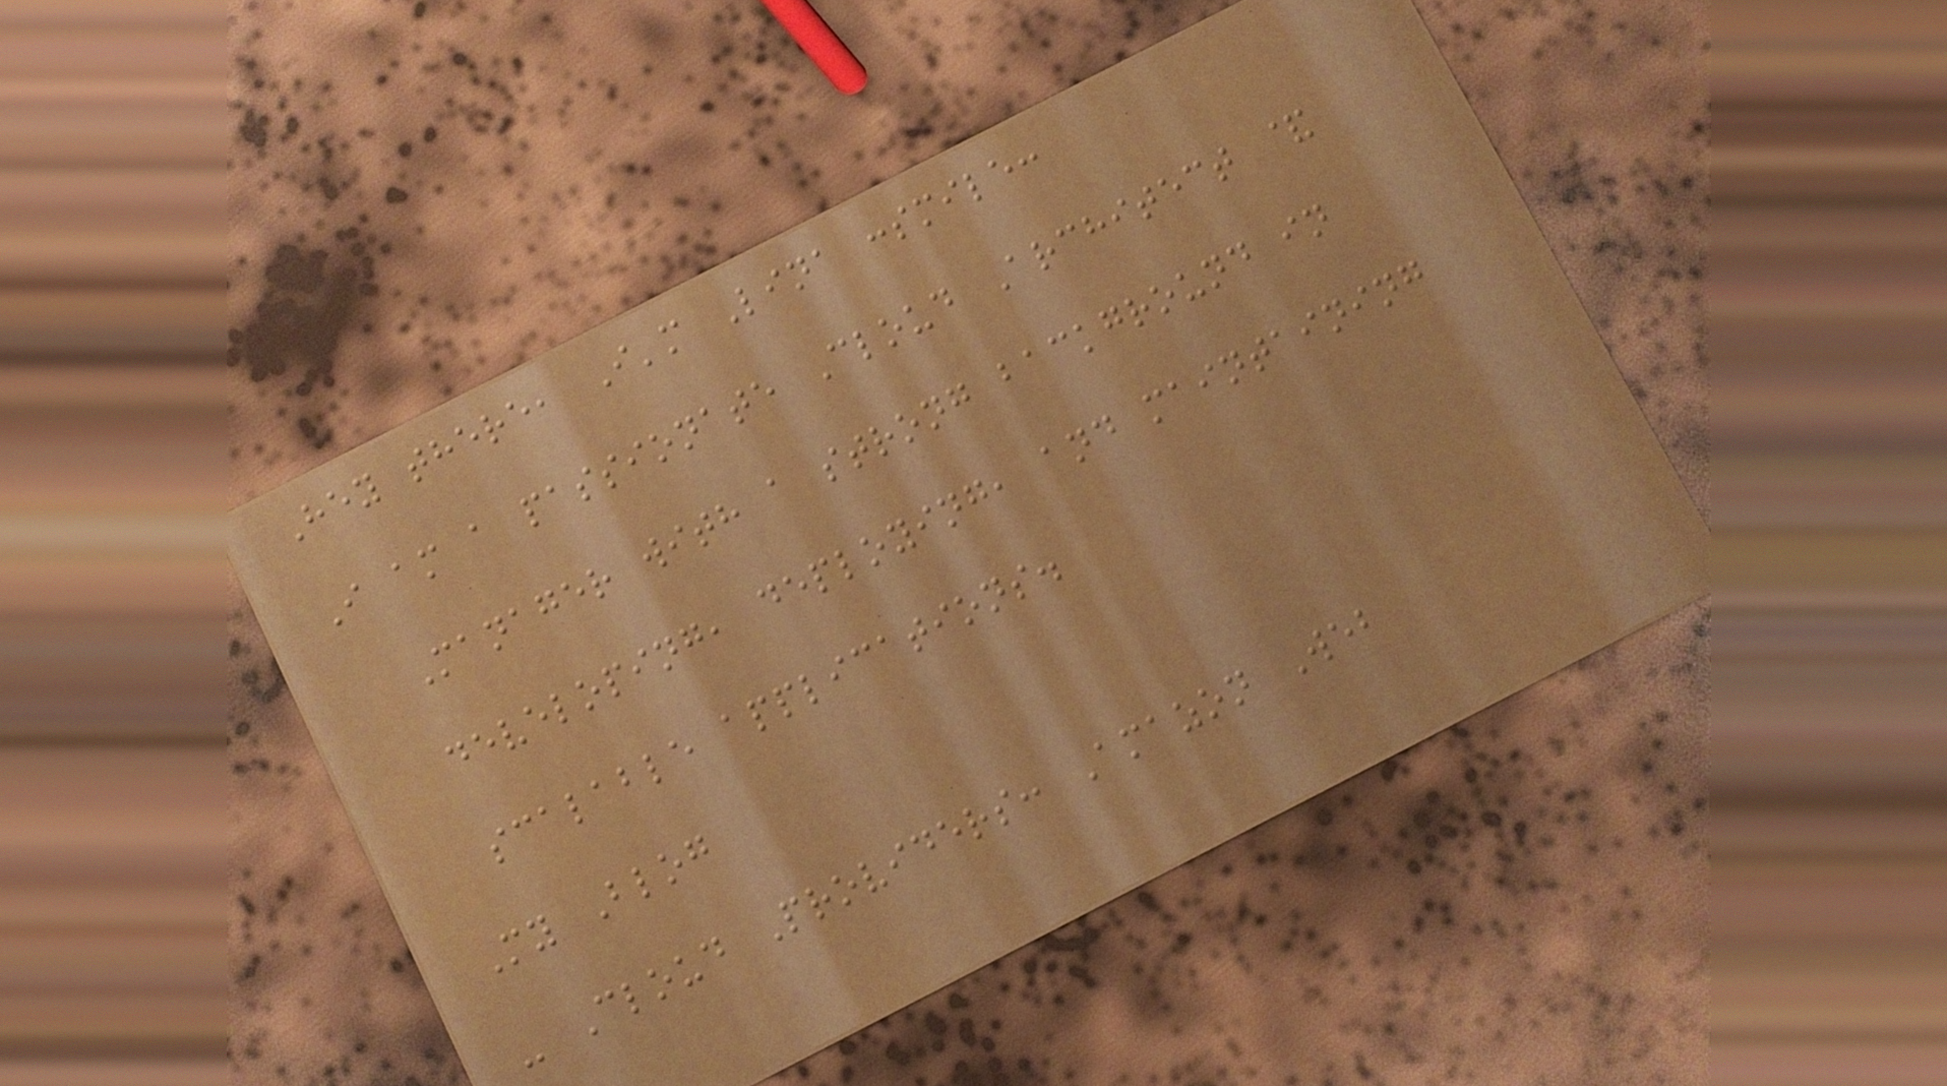Hey there, I'm Lina :smile:
I am a passionate Cloud Architect &
Manager with a strong background in
developing, deploying, and maintaining
scalable applications.
My Blog
- Cloud Providers: Amazon Web
